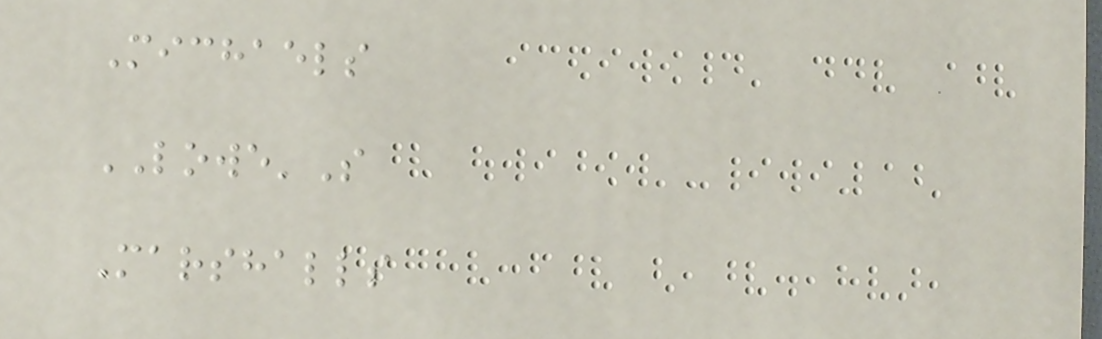Michaels
LOWE'S
Marshalls
